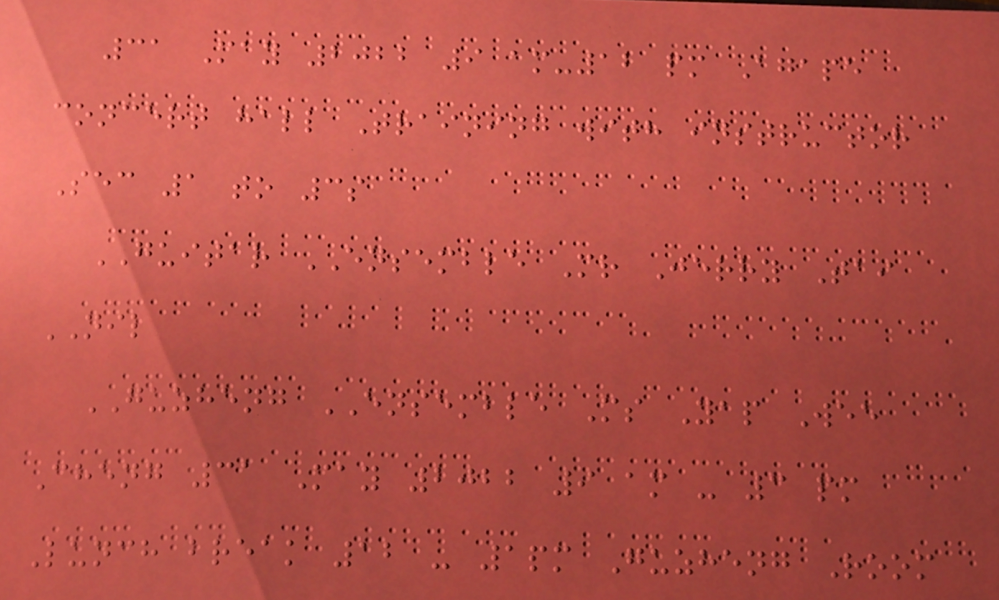31 May 2022 9 am-12 pm Agape
concert hall Training with instructor
Sec 1 to 3s
GUITAR ENSEMBLE Mr Jerry Tai
NIL
GUZHENG ENSEMBLE Ms Yap Wee
Cheng 31 May 2022 9 am - 3 pm
Lunch break 12 - 1pm Guzheng Room
